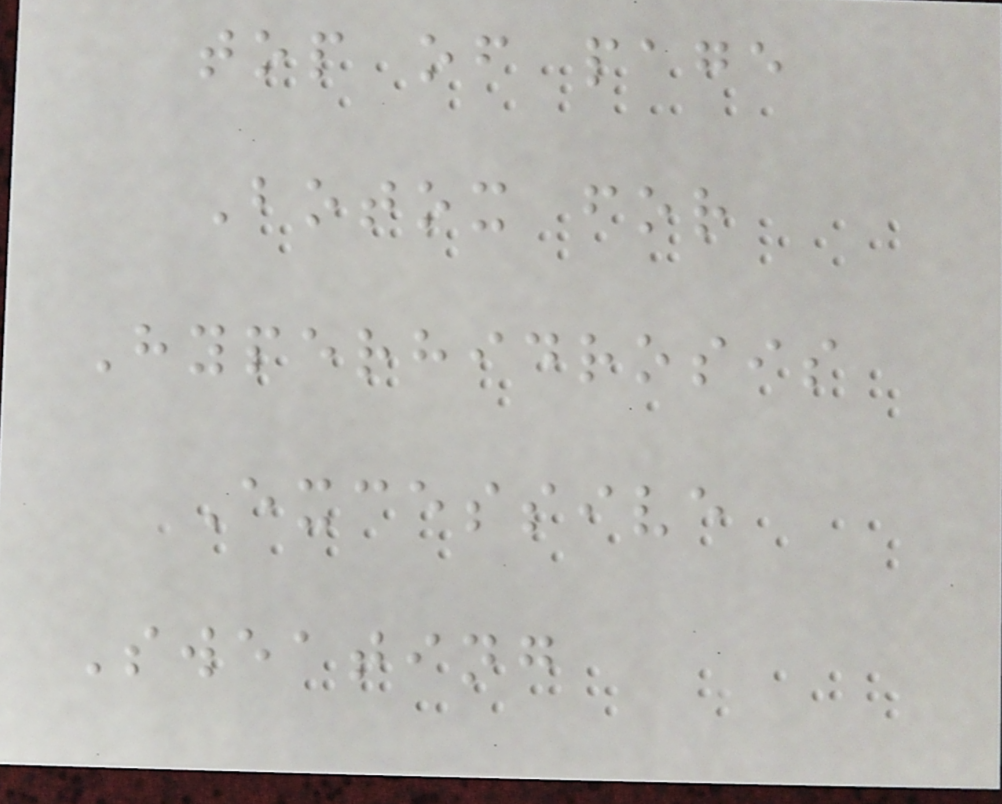top of page
Botox for
Hyperhidrosis
Excessive
Sweating
